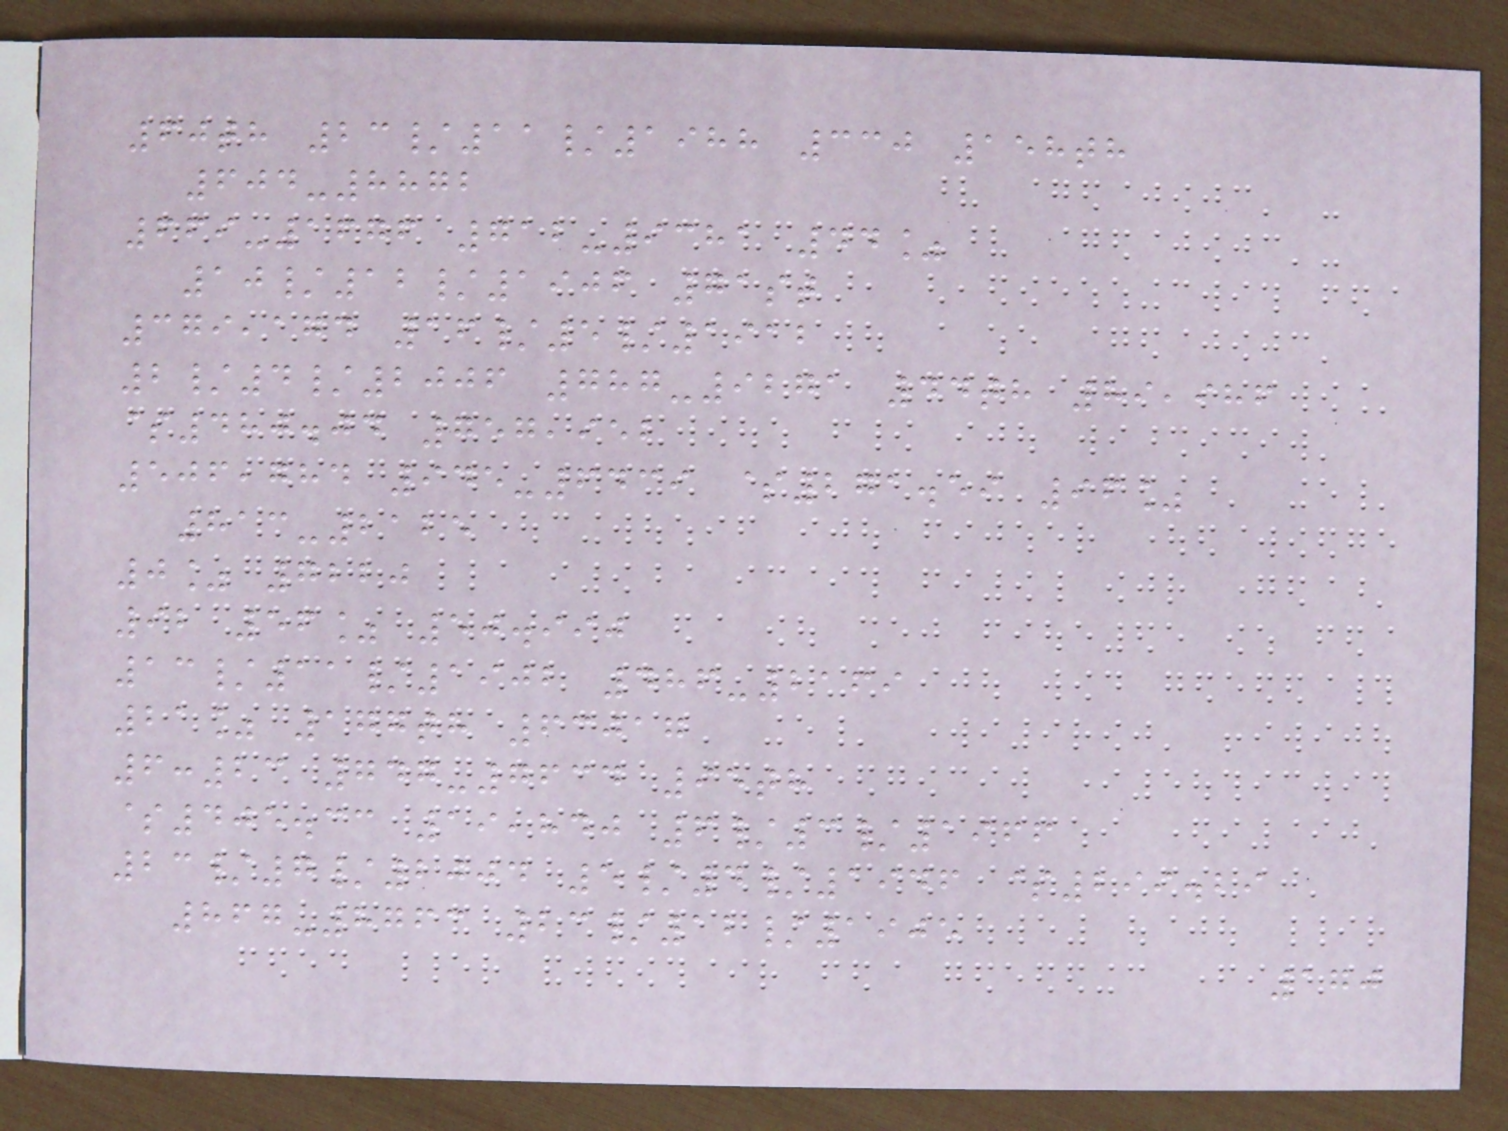60th 23/11/1988 330 158th
604-8872
669-1676 712-9381 44%
10/12/1906 71st
379,174 16/5/1912
2/4/2006 787-9271 44th 89,986
$480.04 757,952
506,784 945-6439 $271.59 96%
813-2125
0% 7220
92 56% 50.990
13/11/1902 486-2169
21% 177th 63017
6:23 747-7634 95th
$405.33 19,840 6/3/1966
23/7/2004 5/4/1946 $299.29
867-8763 23/12/1905
170
